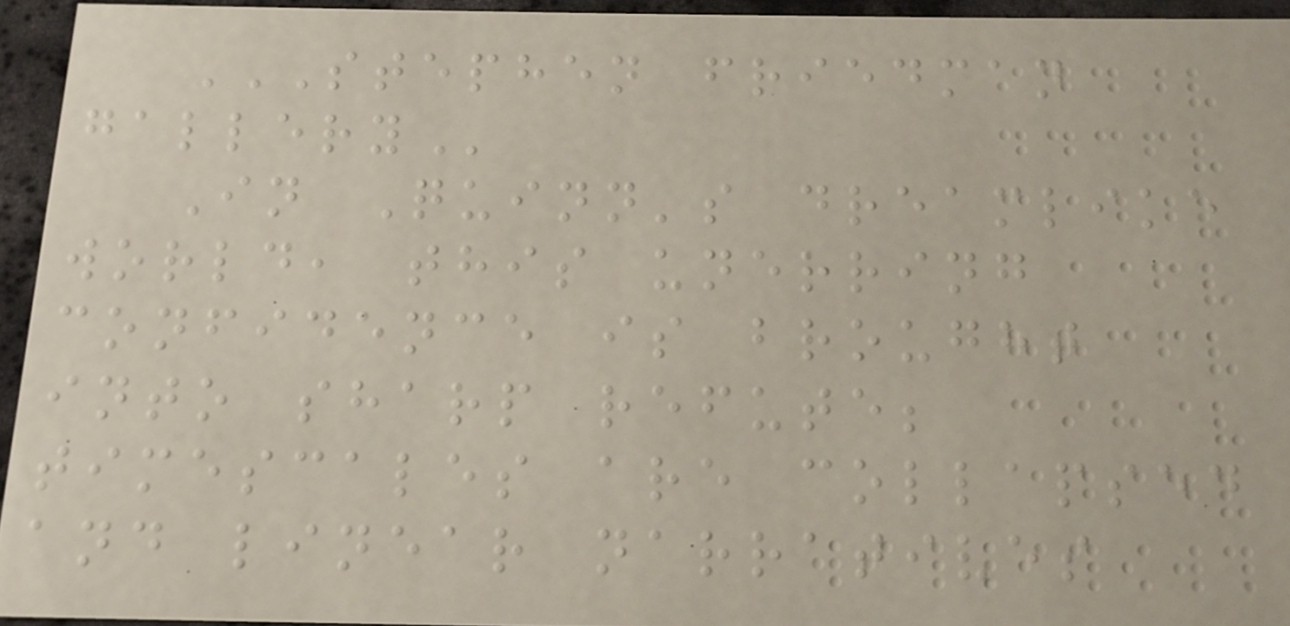STEPHEN FRIEDMAN
GALLERY
In Quinn's dreamlike
world, this unerring
confidence is brought
into sharp refute;
timescales are collapsed
and linear narratives
